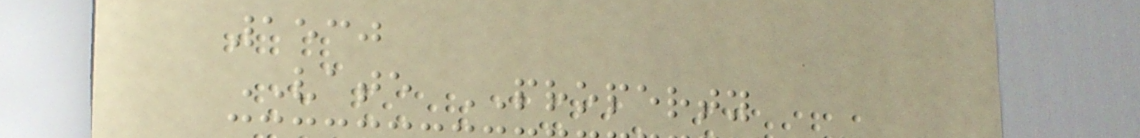1530
VATE PROPERTY
